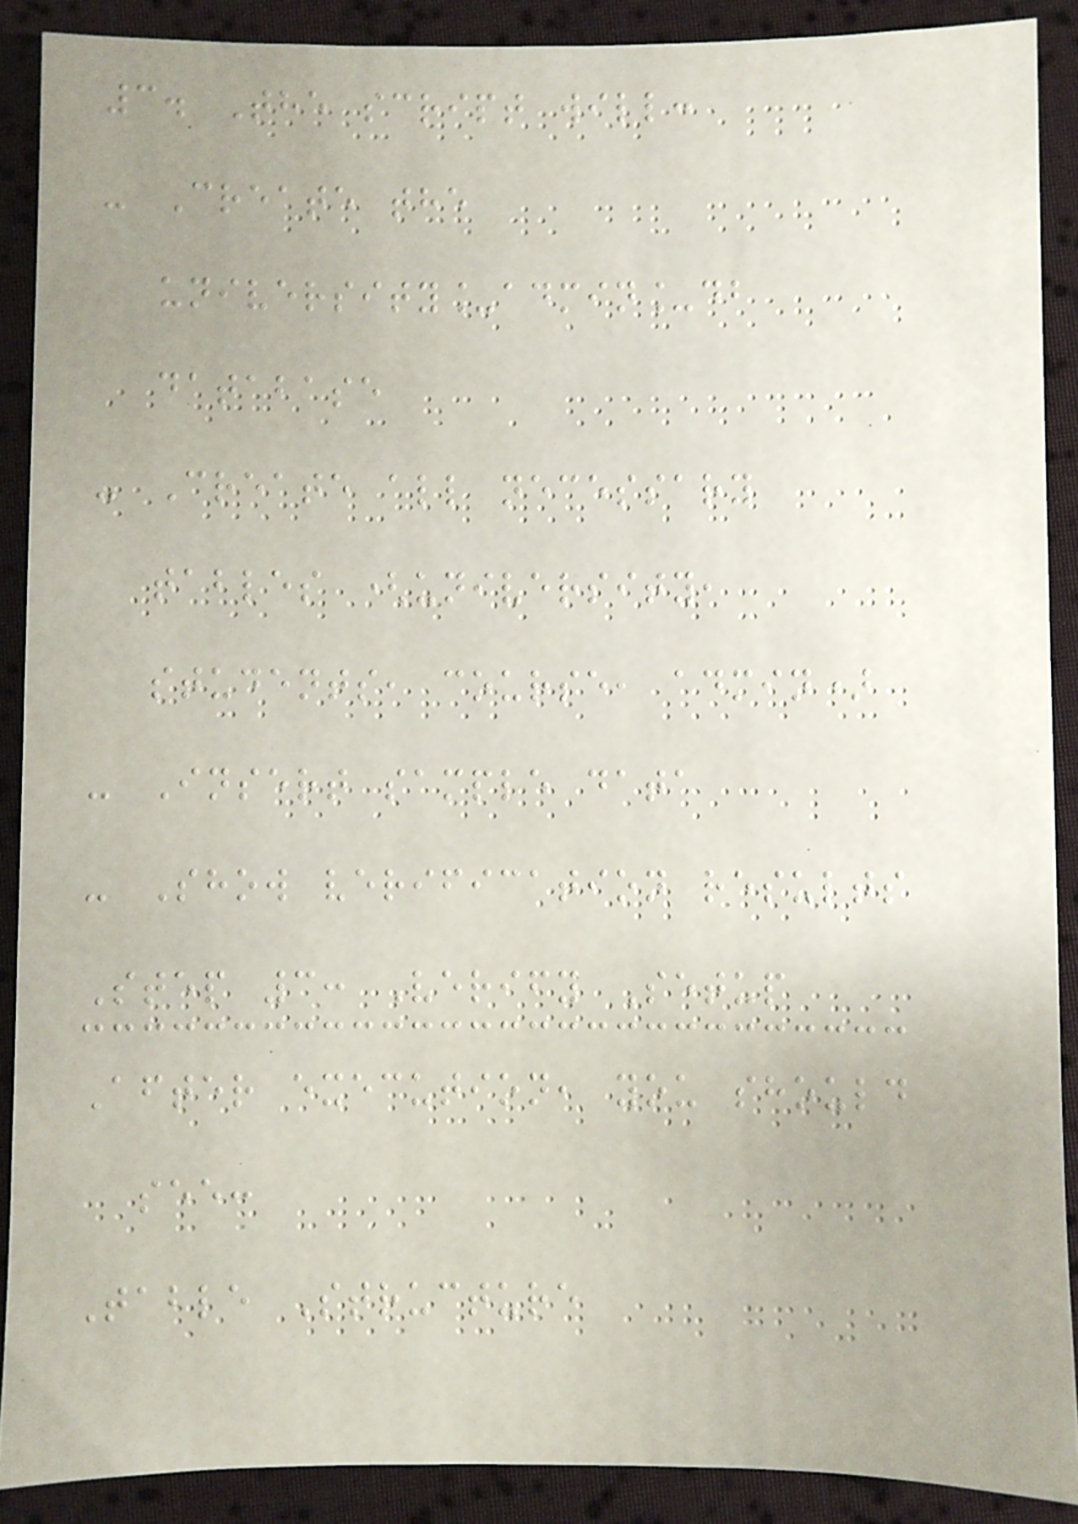3. The script will:
- Create the
university_admin_db
database
- Create all necessary
tables (university,
students, course, admin)
- Insert sample data
- Show verification results
Step 3: Verify Setup
After execution, you should
see:
Table Structure
